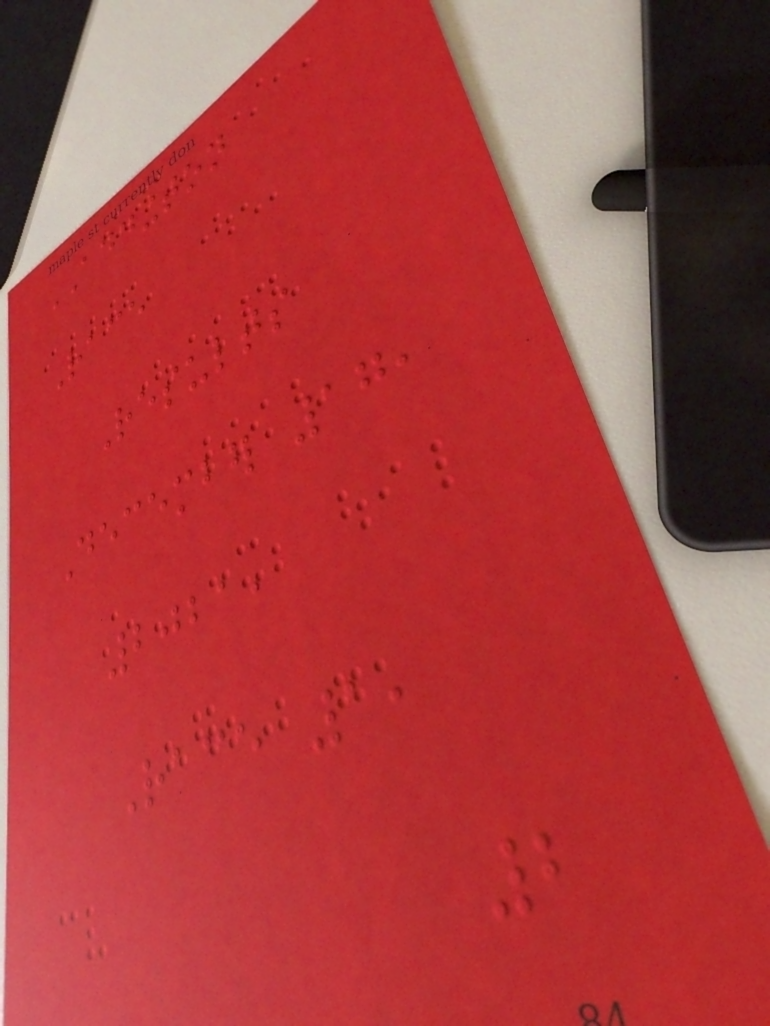ADDINGTON
Race
Results
December 17,
2021,
Race 1,
2
